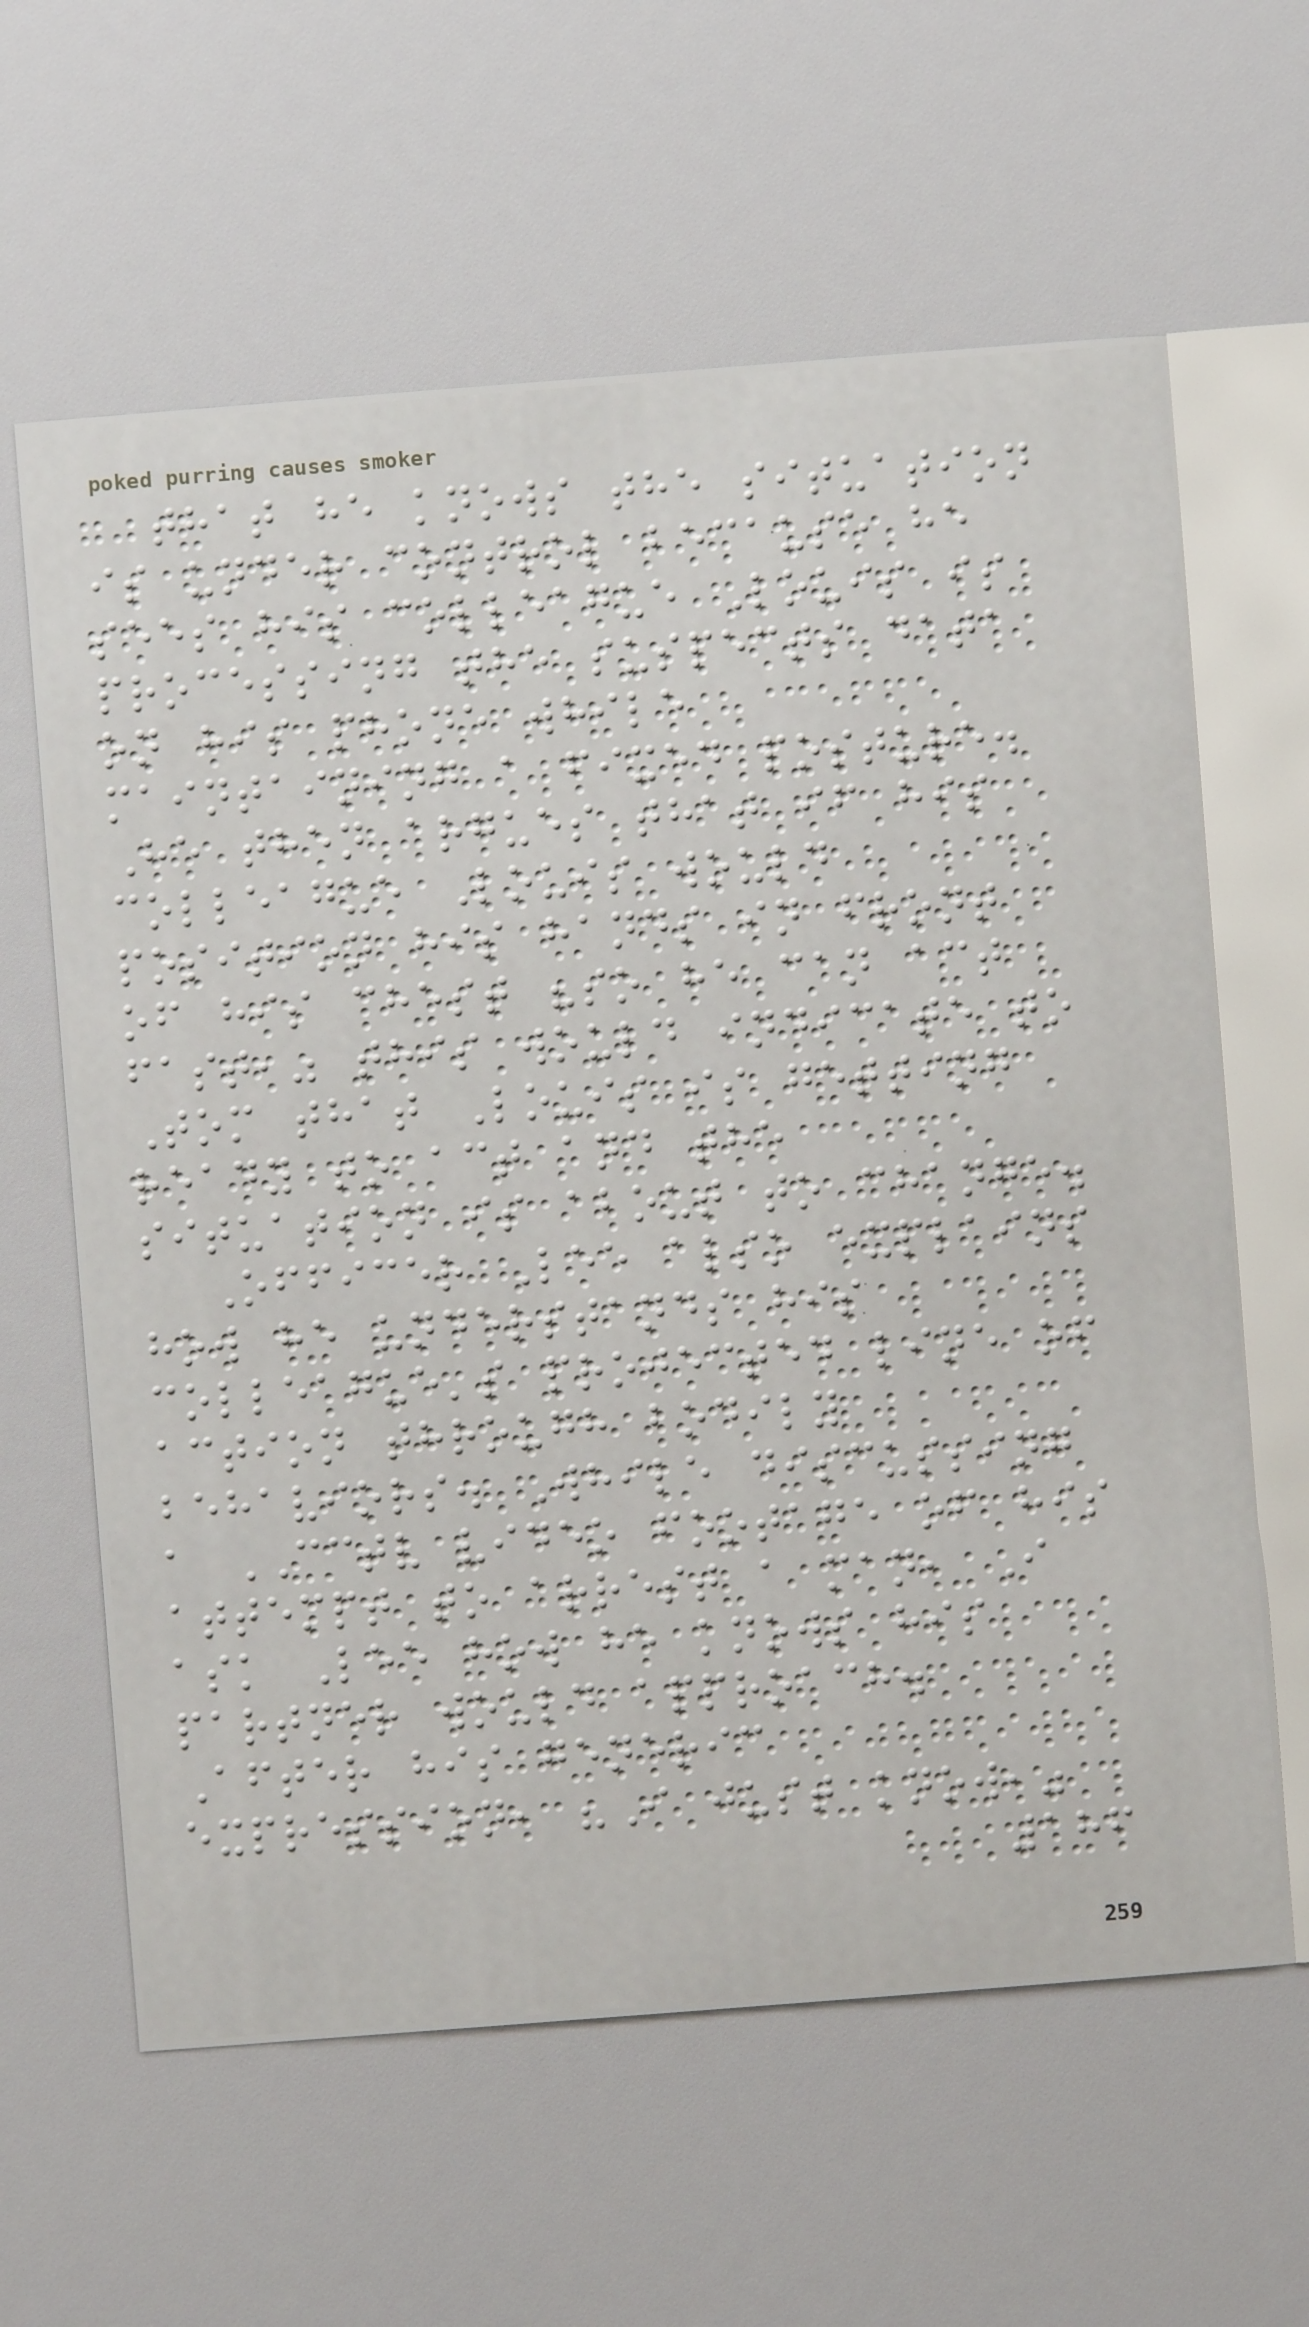that he knows the situation
is under control because he
sees his colleague Louis is
processing the suspects data
on his phone while
maintaining a fixed posture.
He then argues that if his
colleague Louis would
position his hands in front
of his chest "so he can act
fast," this would indicate to
Tom that Louis is getting
ready to act and the
situation is about to change.
Officer Lee also explains
how he understands his
colleague's projected line of
action through bodily
behaviors. While discussing
a CCTV video footage of his
attempt to arrest a man, I
ask Lee how he knows his
partner would approach.
After his generic
expression, "I just know,"
186
